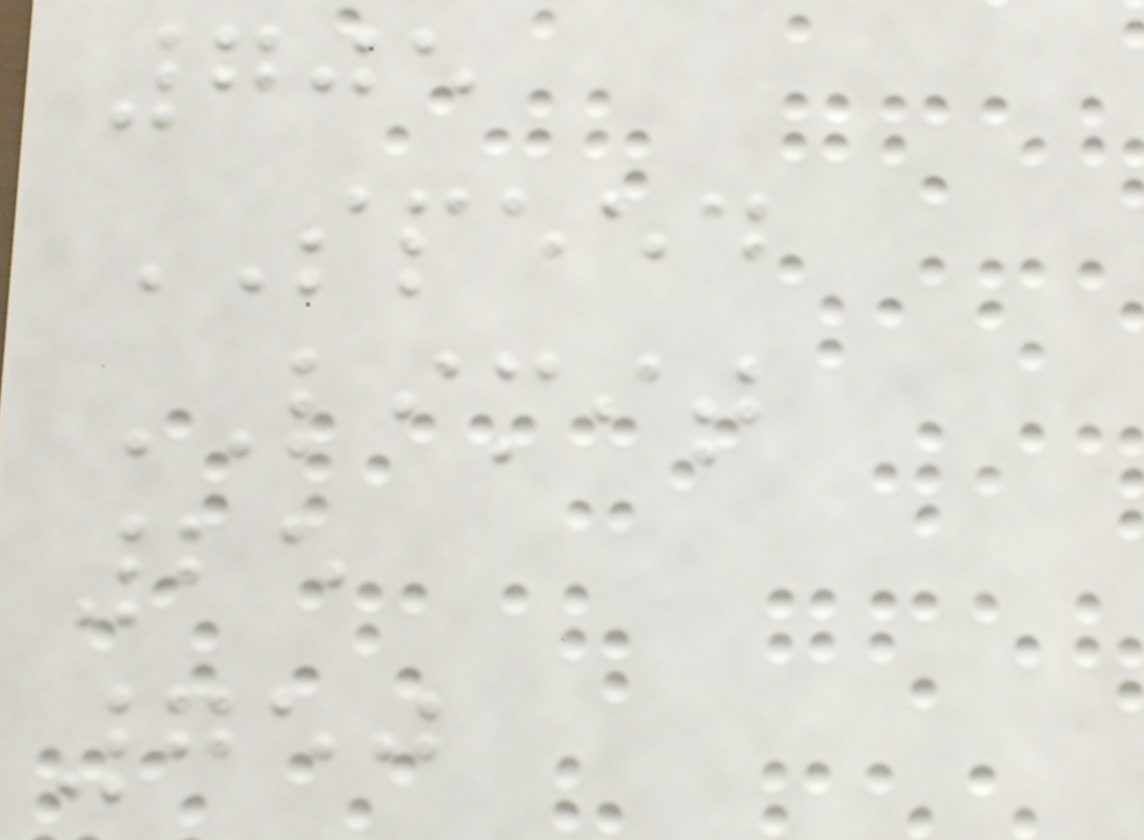705
SPEED
LIMIT
25
750
